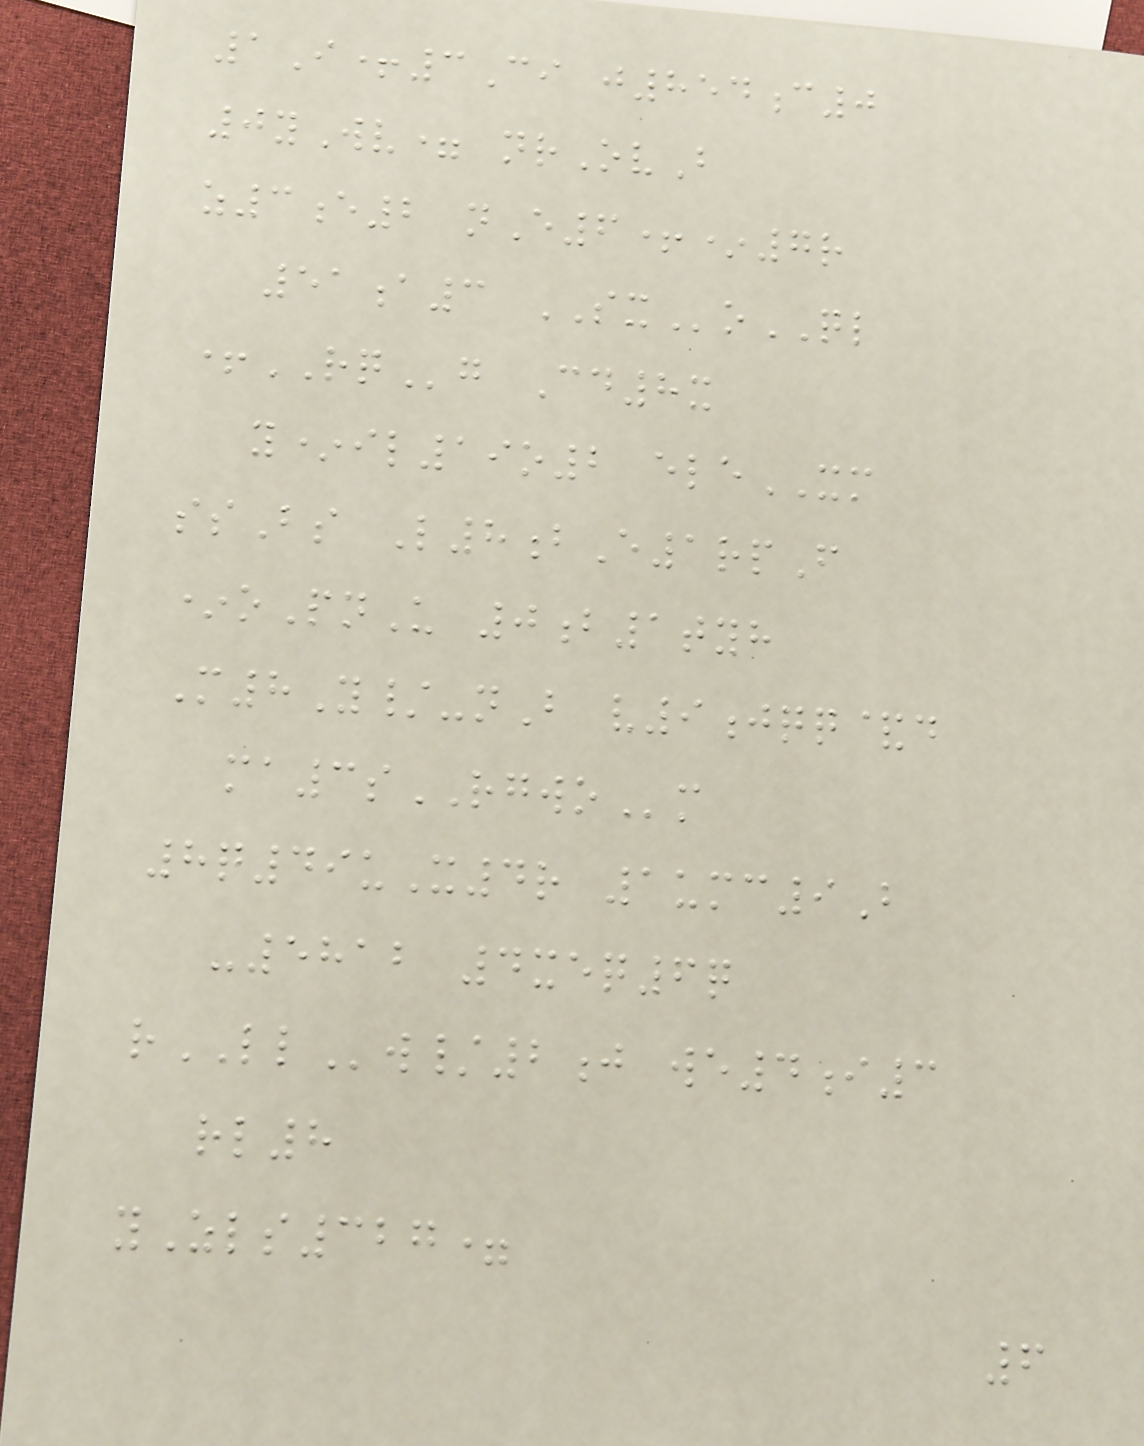1I+3Ci j854c0
0yWv= nrOvB
z3e2 nE6+*7r
51a3 SXoQL
+RQg Cd8x
y*il19o2 eleXM
ssBs L8bE1rpF
*oPnU 0b1tyh
M8Y/-nB v9jqq&d
ma3sRGWOm
8q49uX4r 1umc9B
-5812 4xeq6q
rLLw/2j we4i3
rl8
yZls327=
6
